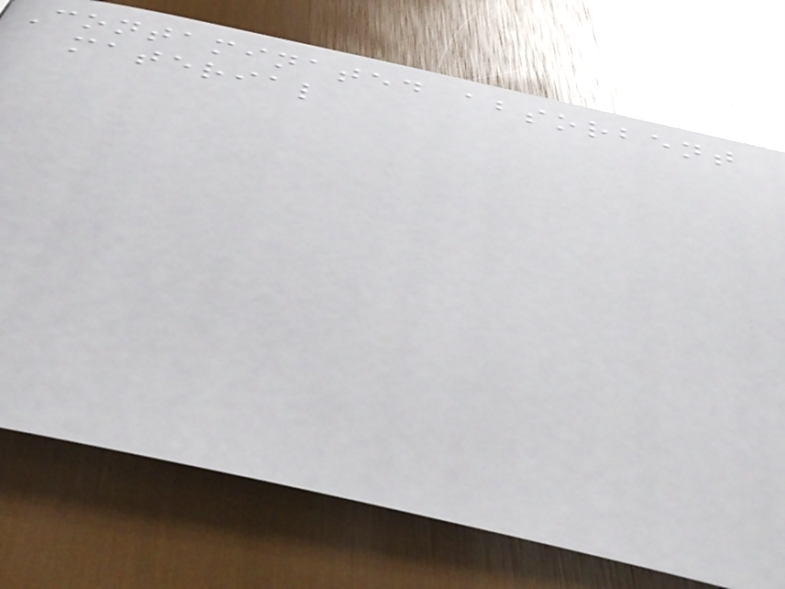Contaminated absorbent
material
